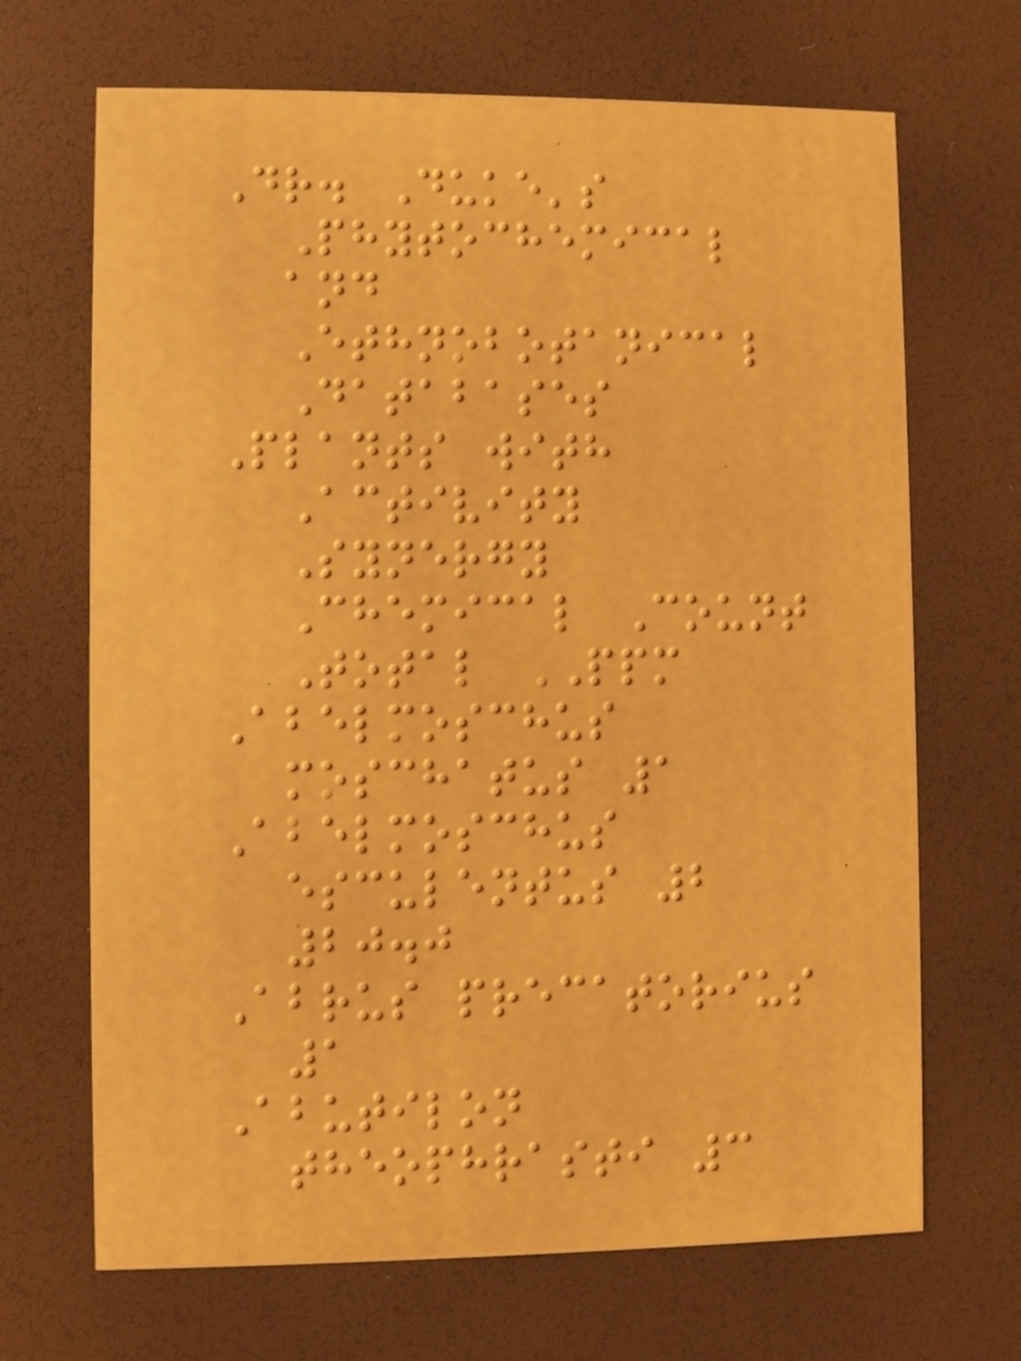Dr. Duke's
Phytochemical
and
Ethnobotanical
Databases
Plants with
Activity
Synergy
Chemical Count
Total PPM
Abelmoschus
moschatus 1
Abelmoschus
esculentus 2
20.0
Abrus precatorius
1
Abutilon
theophrasti 3
